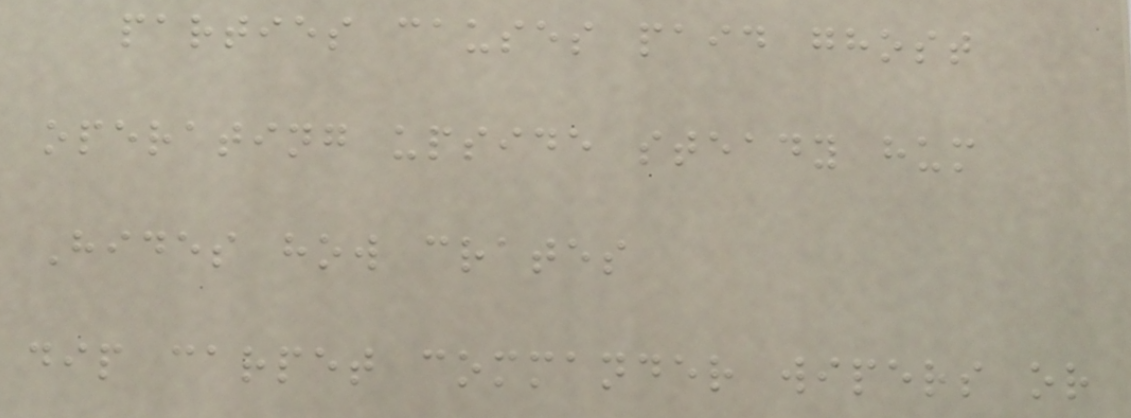parties causes paid ghost
operating upside steady hum
Hides how crates
dip carpet commander wipers or
